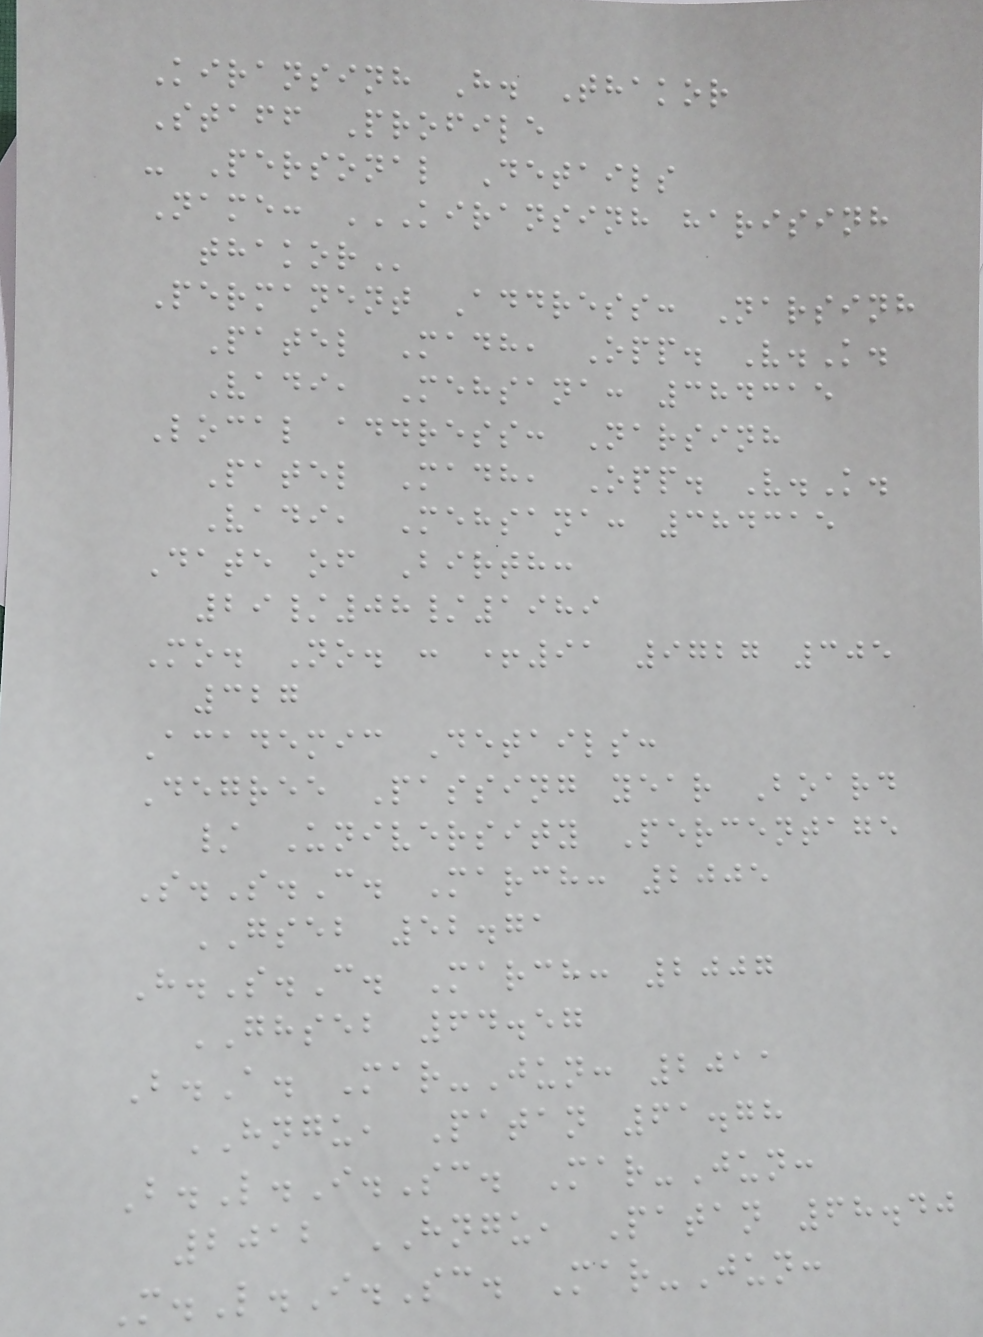Kiransinh H. Thakor
Staff Profile
- Personal Details
Name: KIRANSINH HARISINH
THAKOR
Permanent Address: Narsinh
Patel Madh, Opp. V.K.
Vadi, Mehsana: 384315
Local address: Narsinh
Patel Madh, Opp. V.K.
Vadi, Mehsana: 384315
Date of Birth:
29/08/1989
Mo. No. : +91 9727 305
327
Academic Details:
Degree Passing year Board
/ University Percentage
S.S.C. March: 2005
GSEB 52.71
H.S.C. March: 2007
GHSEB 64.57
B.A. Mar-Jun: 2011
HNGU, Patan 61.78
B.L.I.Sc. Mar-Jun:
2012 HNGU, Patan 68.40
M.L.I.Sc. Mar-Jun:
